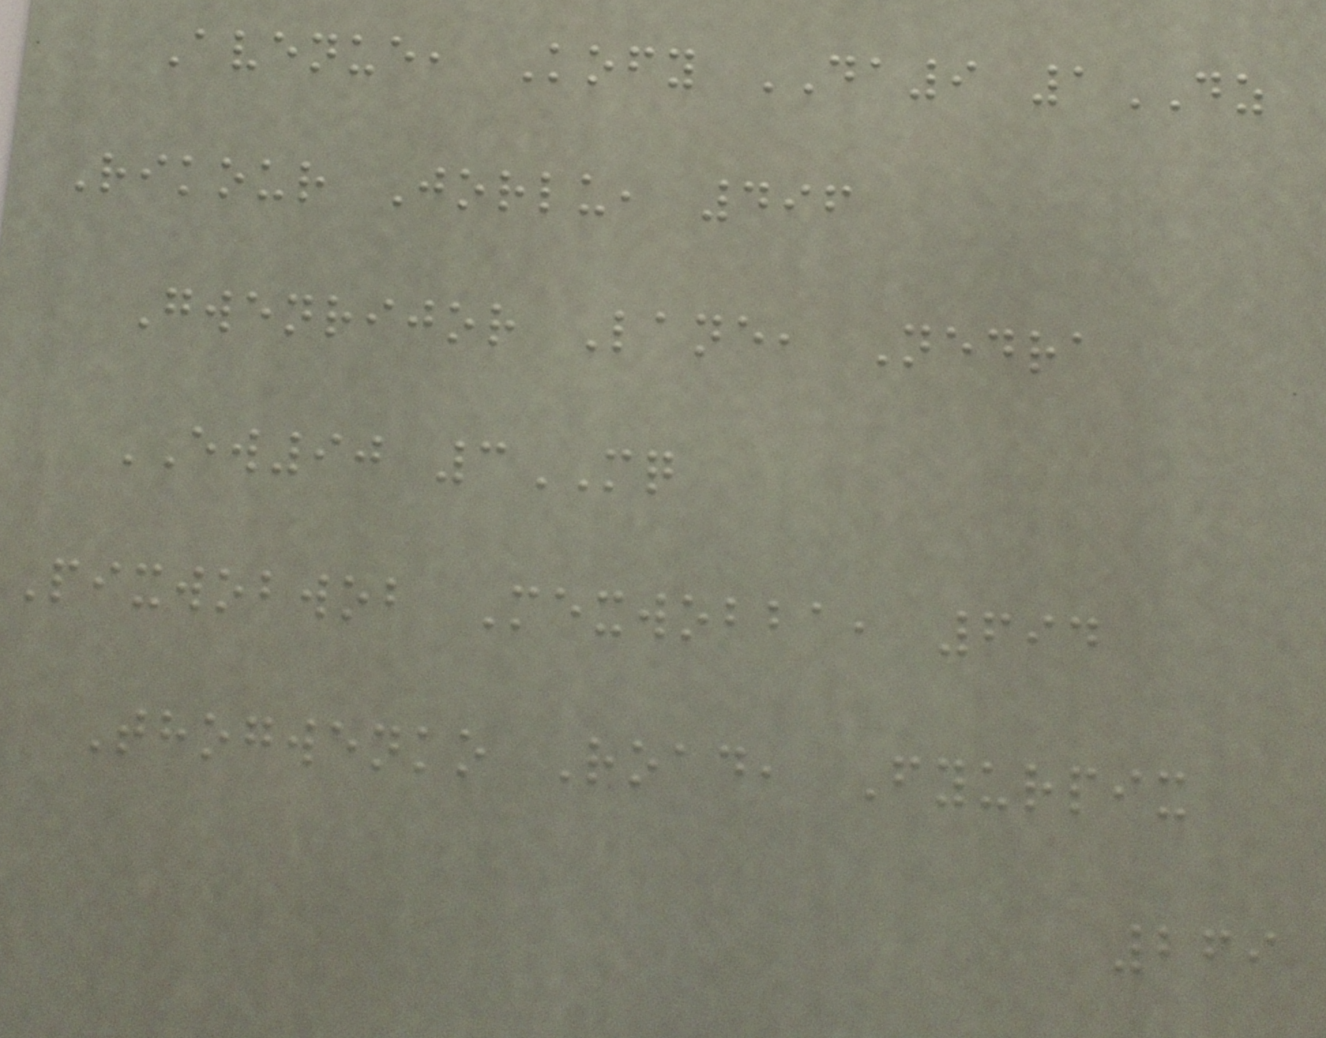Avenue, Kofy DA9 1DZ
Rikour Jorlu, 496
Gwenrijor Lane, Nedra
EW90 3MQ
Pixwobwob Mexwobba, 694
Thogwenko Road, Fyurpix
269
